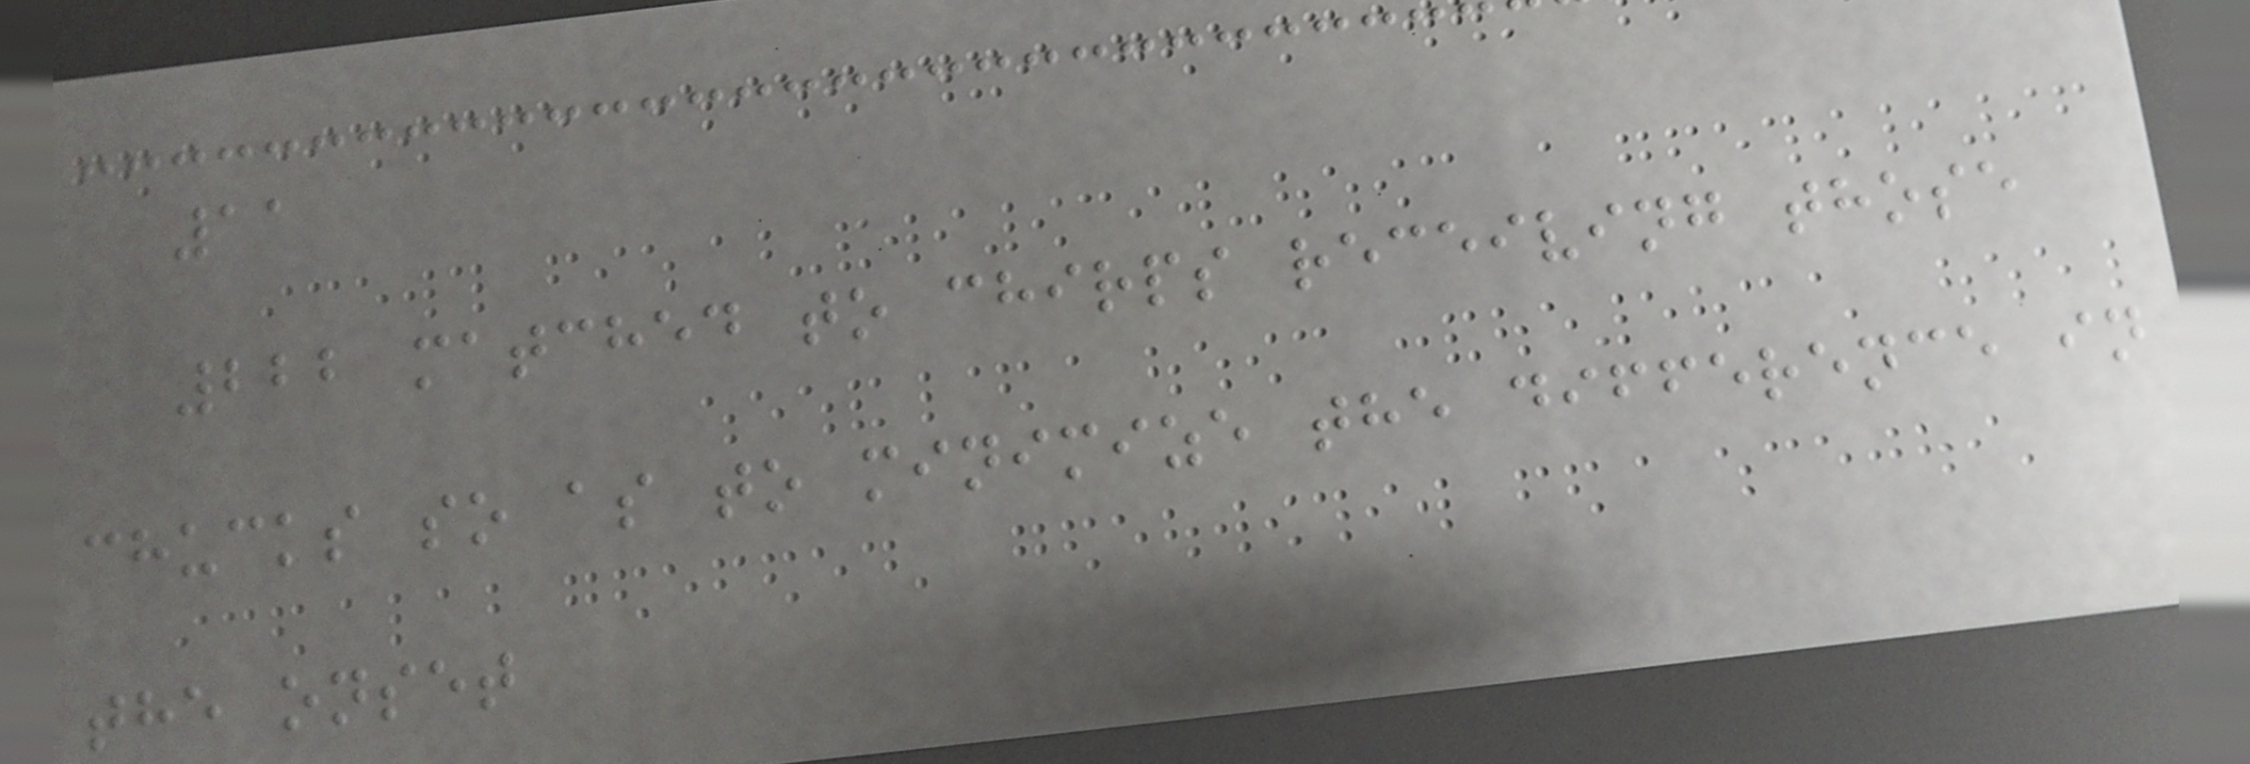11
222 matched to chirps receiving those
chucks so as to minimize the difference in
the onset
